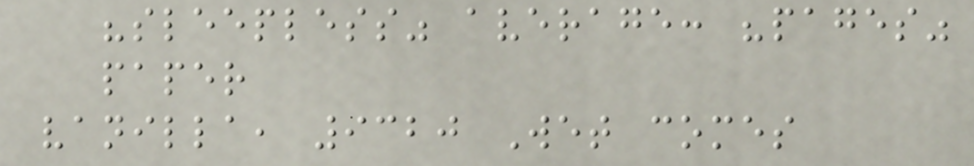"sleepless" average: "pages"
paper
vanilla, 9320 Wet comes
